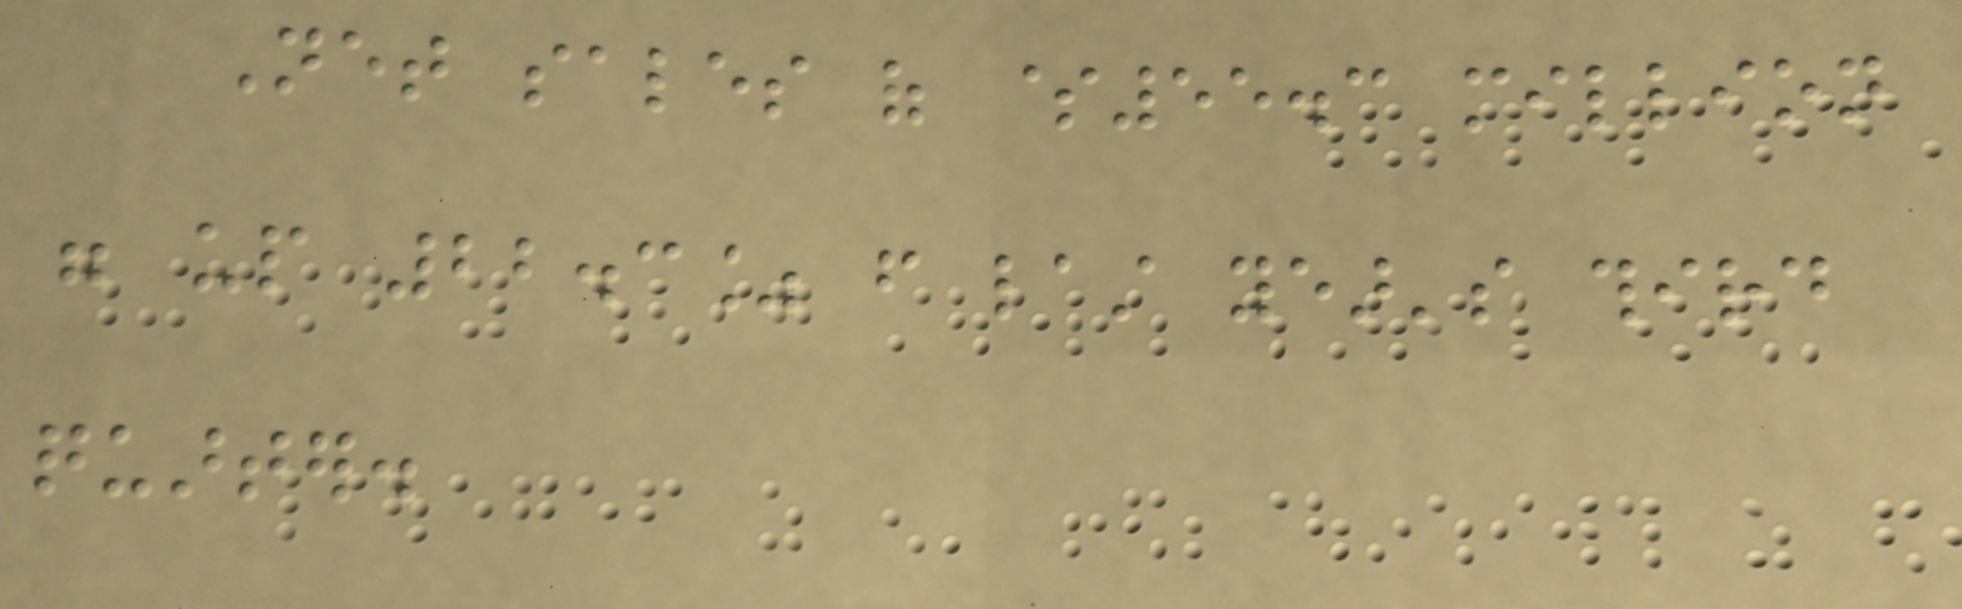Net sales of $55.3 million
were up 22.3% from last year's third
quarter.
